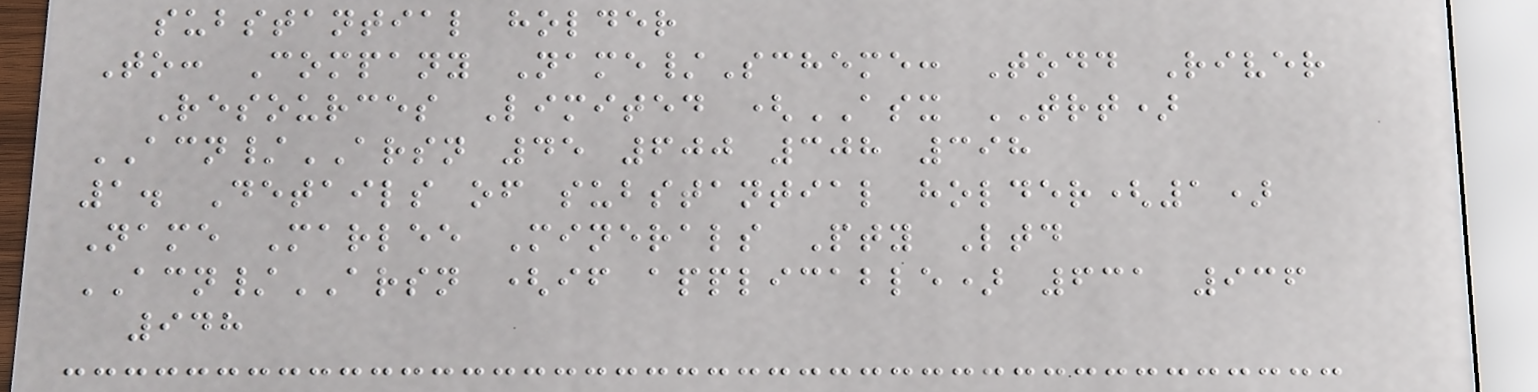substantial holder
To: Company Name/Scheme: Todd River
Resources Limited (ASX TRT)
ACN/ARSN 45 600 308 398
1. Details of substantial holder(1)
Name Marlee Minerals Pty Ltd
ACN/ARSN (if applicable) 631 936
948
